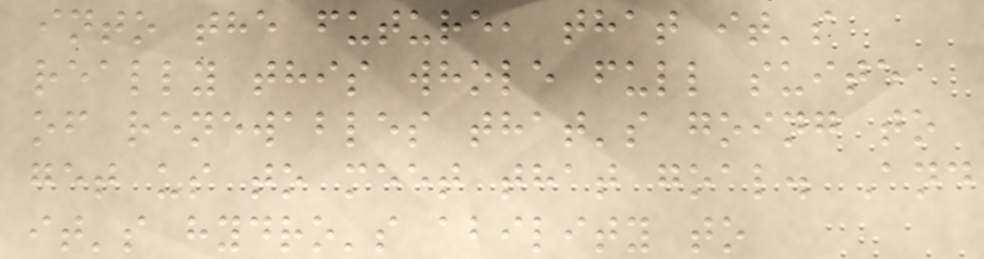into the future, that it's
really this whole full suite
of renewables that's going to
get us to meet that goal. And
it's hydro's ability to
